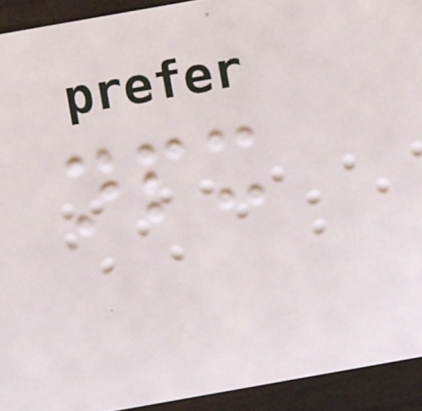npx
